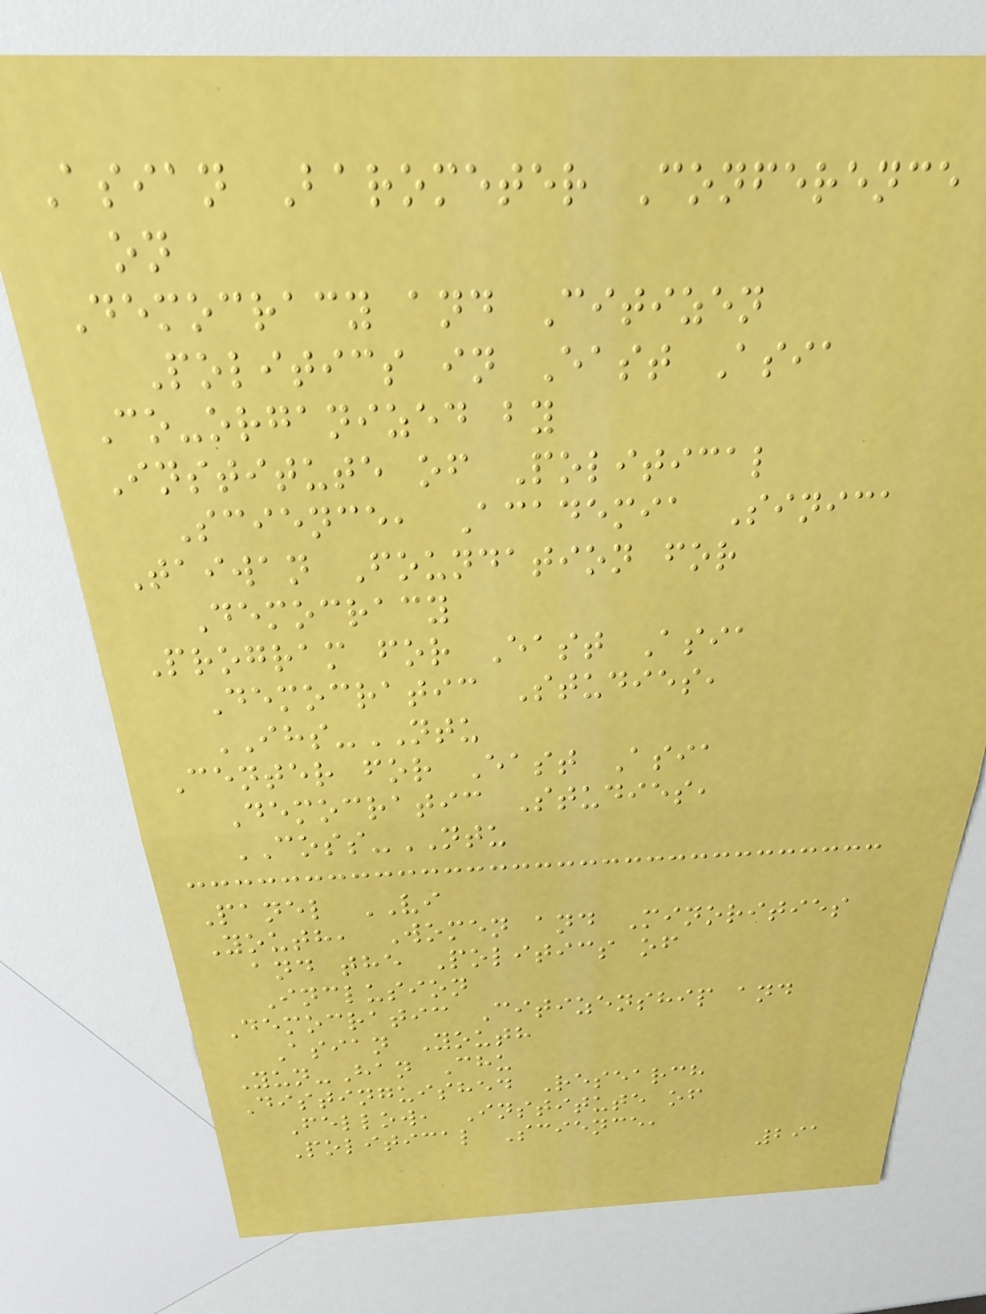Asian Barometer Conference
on
Democracy and Citizen
Politics in East Asia
Co-organized by
Institute of Political
Science, Academia Sinica
Taiwan Foundation for
Democracy
Program for East Asia
Democratic Studies,
IHS-NTU
Center for East Asia
Democratic Studies,
COSS-NTU
Panel VI
Youth, Women and Minorities
and the Politics of
Inclusion
Democratic Citizenship and
Asian Youth
Yun-Han Chu
Distinguished Research
Fellow, Institute of
Political Science,
291
